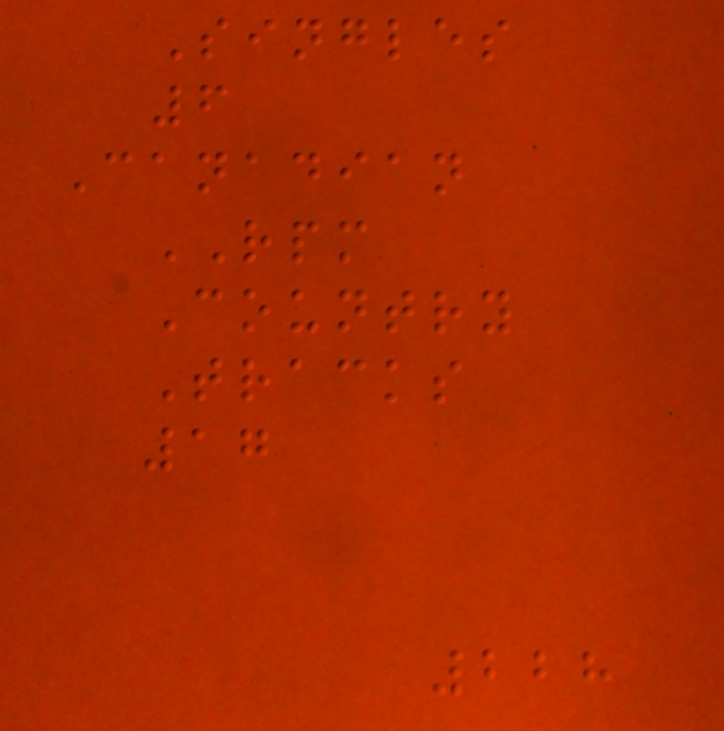Singles
6
Canadian
RPM
Country
Tracks
17
228
